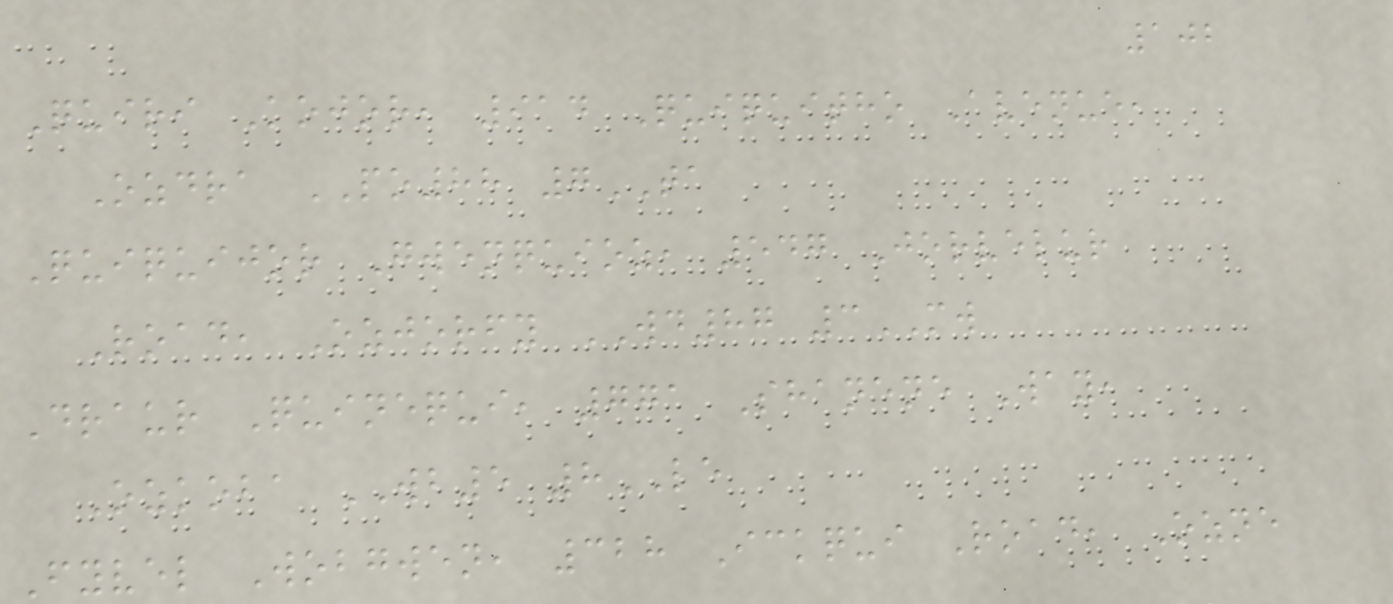102
Quiri Kojor, 914 Quiquitho Avenue,
Ozdra PO88 7TA
Quiquijor Gwenquioz, 547 Jorvelur
Road, Ozjorfy WD87 3MW
Draur Quinequi, 771 Shanene Way,
Ozkoba WB5 8LE
Fyvel Wobgwen, 328 Ickqui Road, Ozne
